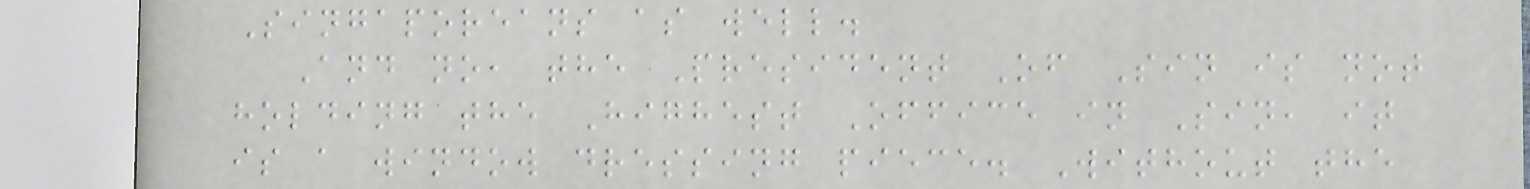Singaporeans as well.
And no, the President Of Sin is not
holding the Highest Office in Sin, it
is a window dressing piece. Without the
